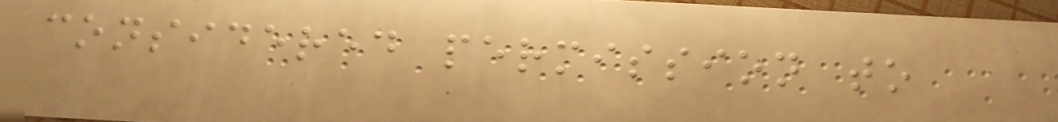considered permission to
